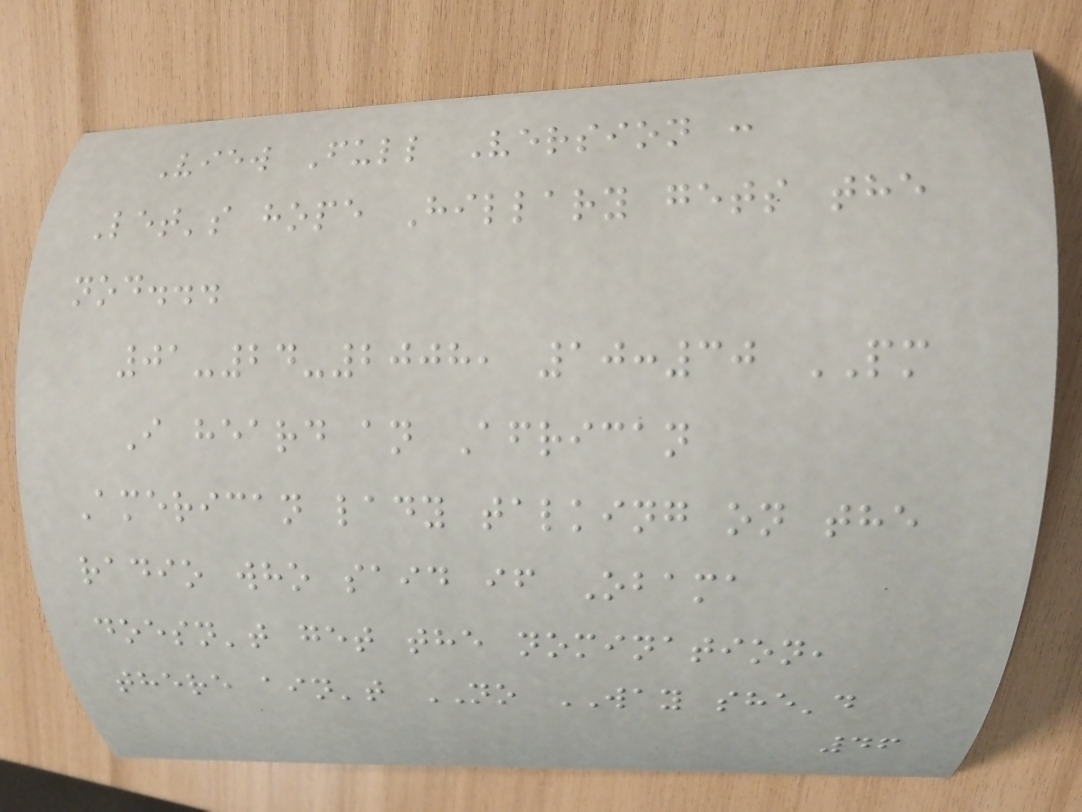View Full Version :
Let's hope Hillary gets the
nod...
01-24-2008, 10:30 PM
I heard an African
American lady talking on the
radio who said if Obama
doesn't get the nomination,
there ain't NO WAY she'd
46
